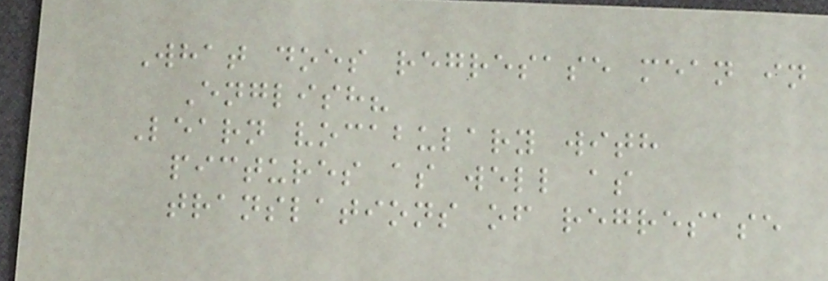What does regresase mean in
English?
Learn vocabulary with
pictures as well as
translations of regresase
